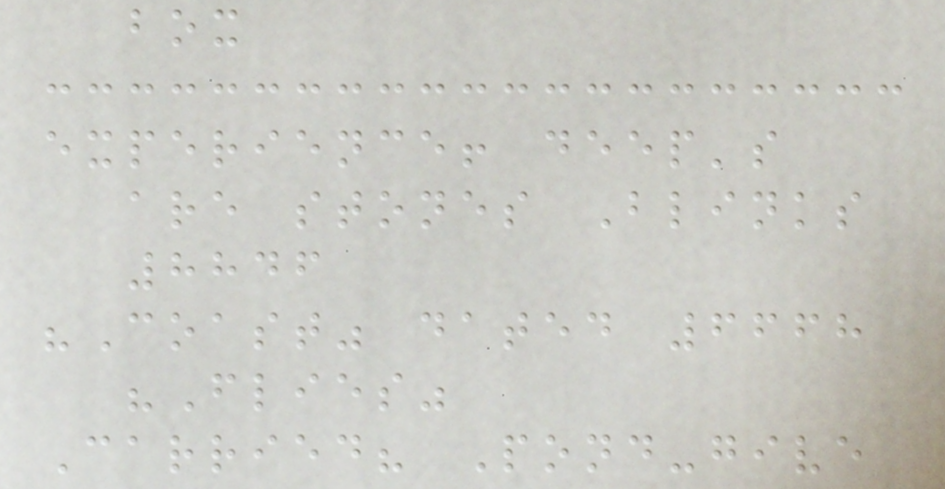box
experience! deep's
are stones Blinks
8846
"Coast" dated 6668
"Flies"
Carried? Pond-give
